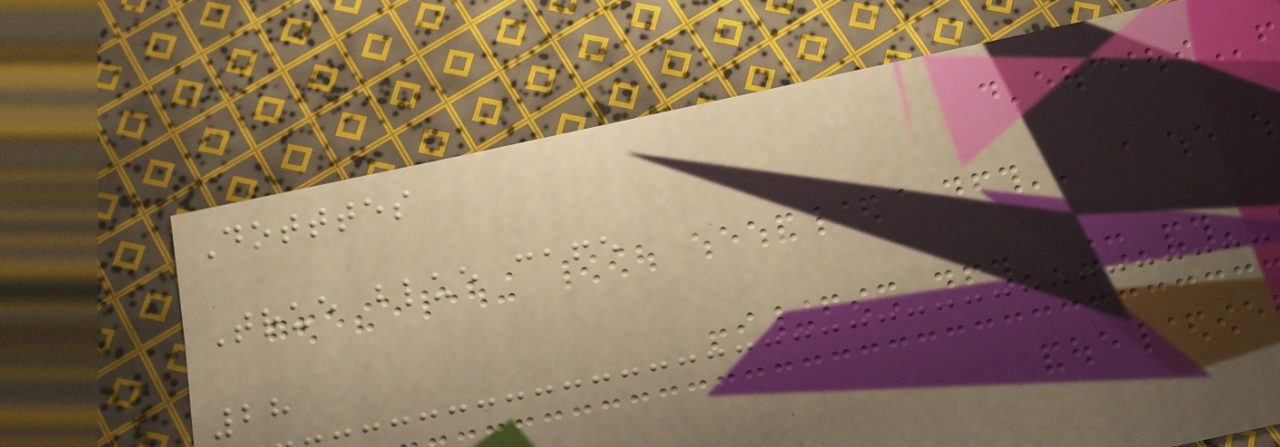Dotttes
True blue cafe
28
